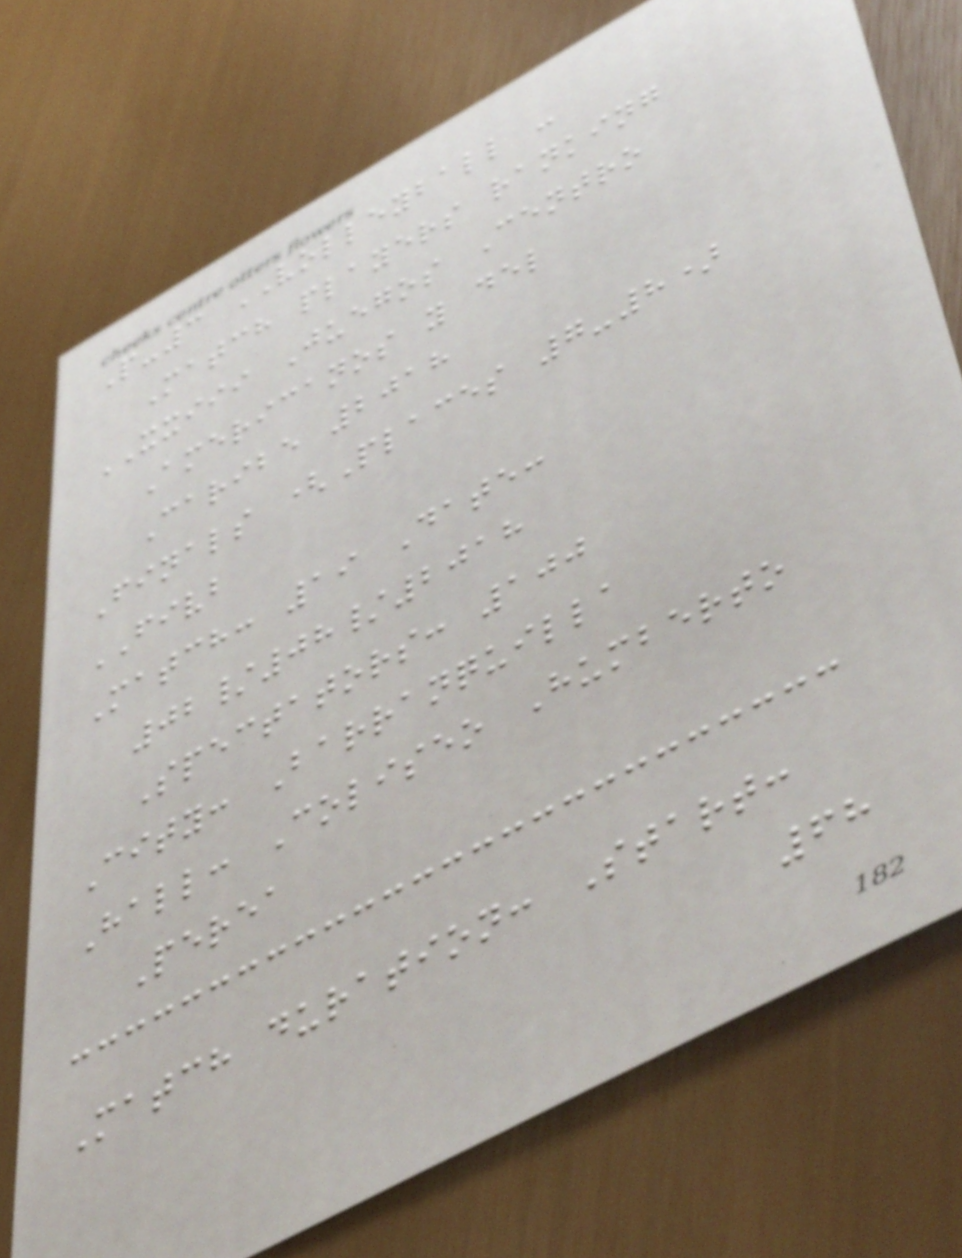P-3 VOLLEYBALL -
Match players ranking
XXIII Juegos Centro
Americanos y del
Caribe 2018
Finals (Places 7-8)
FIVB
Match: 19 Date:
02/08/2018
Spectators: 100
City: Barranquilla
Hall: Coliseo Humberto
Perea
Match duration: Start:
68
